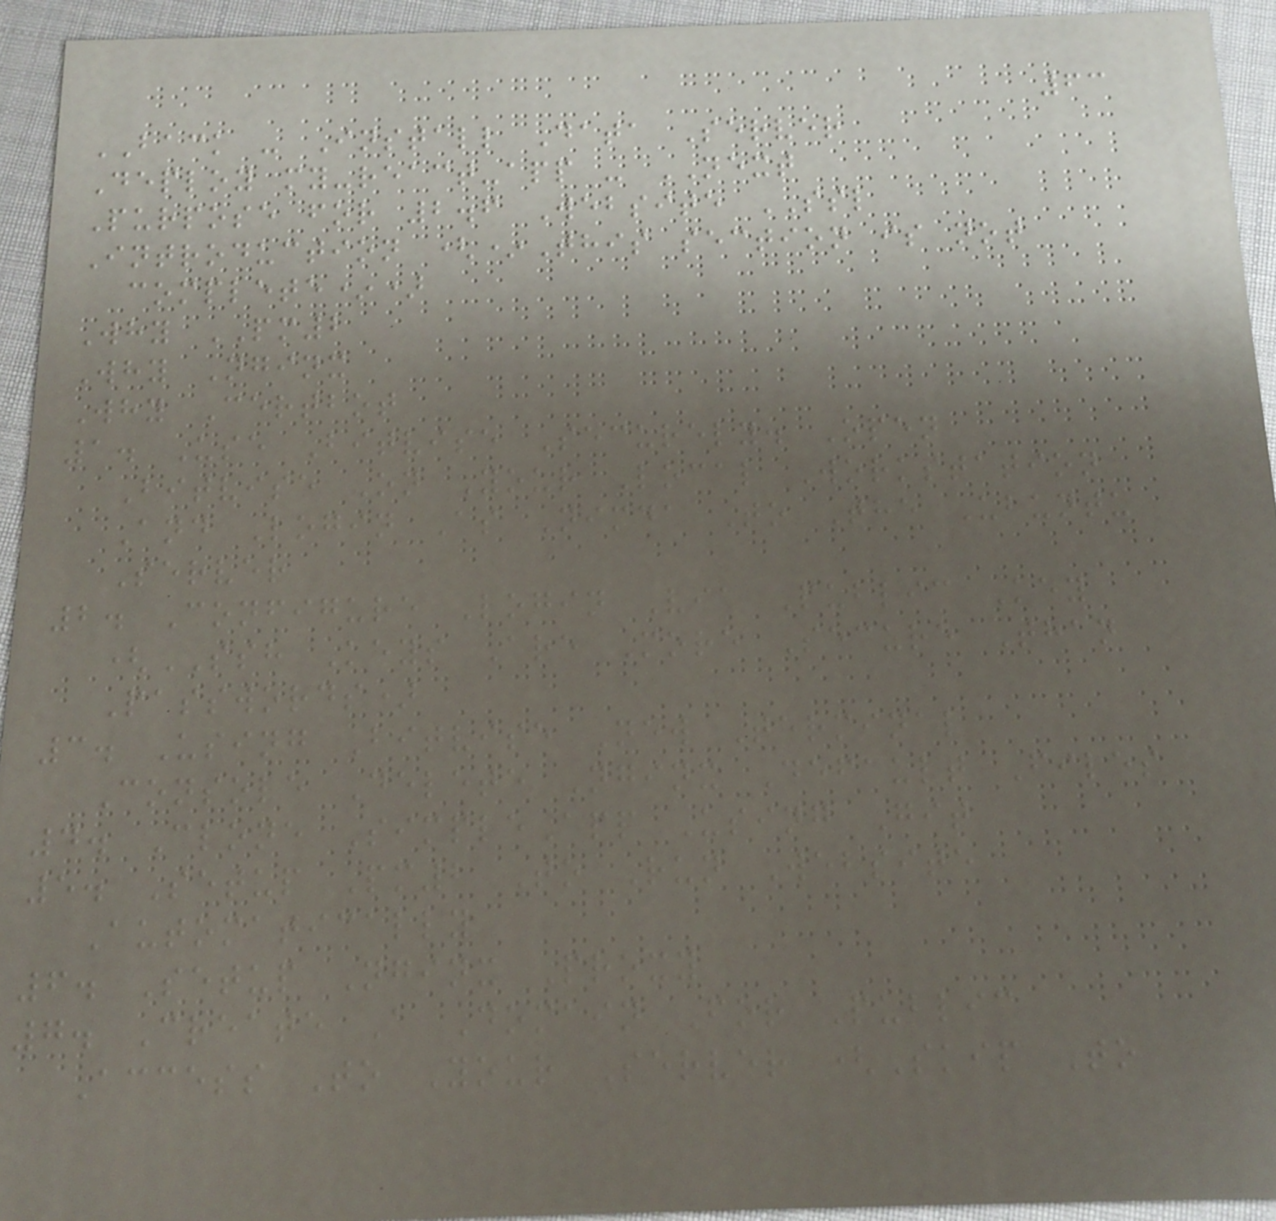63
BACK - Install Data Server
Deploy my-react-app - NEXT
Purpose for 2.6 Website SSL
Introduction (*This section is not
complete*)
Why PM2
Why Nginx
Why Certbot
1. Use Bitvise Securely. Open
Bitvise On Your Local Workstation
And Login As Nimda To The Ubuntu
Server
2. Configure Login Via Public Key
(SSH Keys Are More Secure Than
Passwords)
3. Using Bitvise New Terminal
Console Delete Nginx Default Files
4. Clone SimpleApp Using Git
5. Setup Pm2 To Run Website
Automatically
6. Setup Nginx Proxy
7. Create A Domain For Public
Access To Your Server (Skip To
